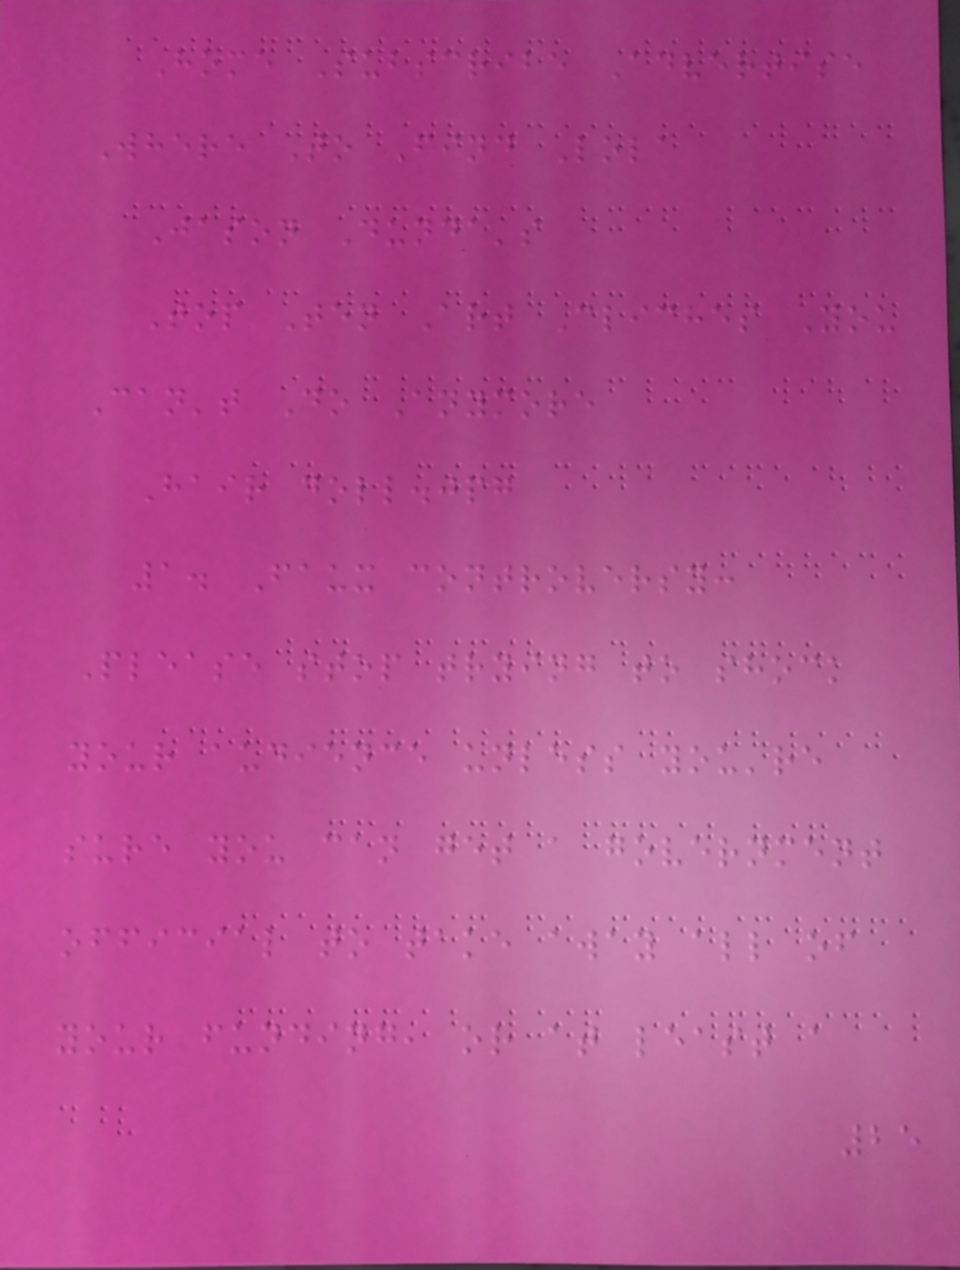Home Subscribe Advertise
Where To Find Lola
Jason Dunda's
Top Ten Art Cliches You
Can't Do Anymore
Hair doll.jpg
1. Faux controversy:
Please stop trying to shock
your audience unless you're
sure you can get a government
official to take away all of
your funding, or at least a
25
